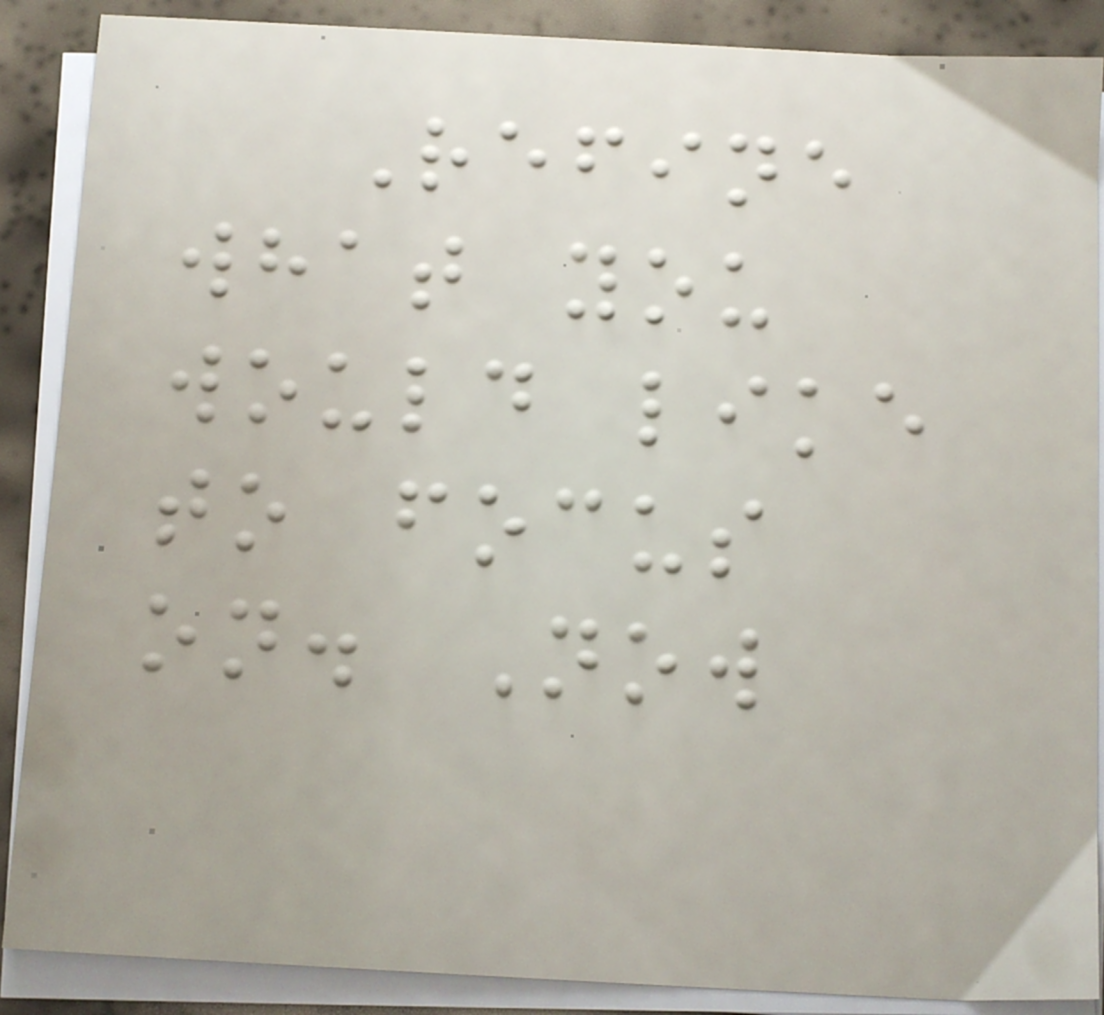Refine
what you
would like
to focus
on. Now
